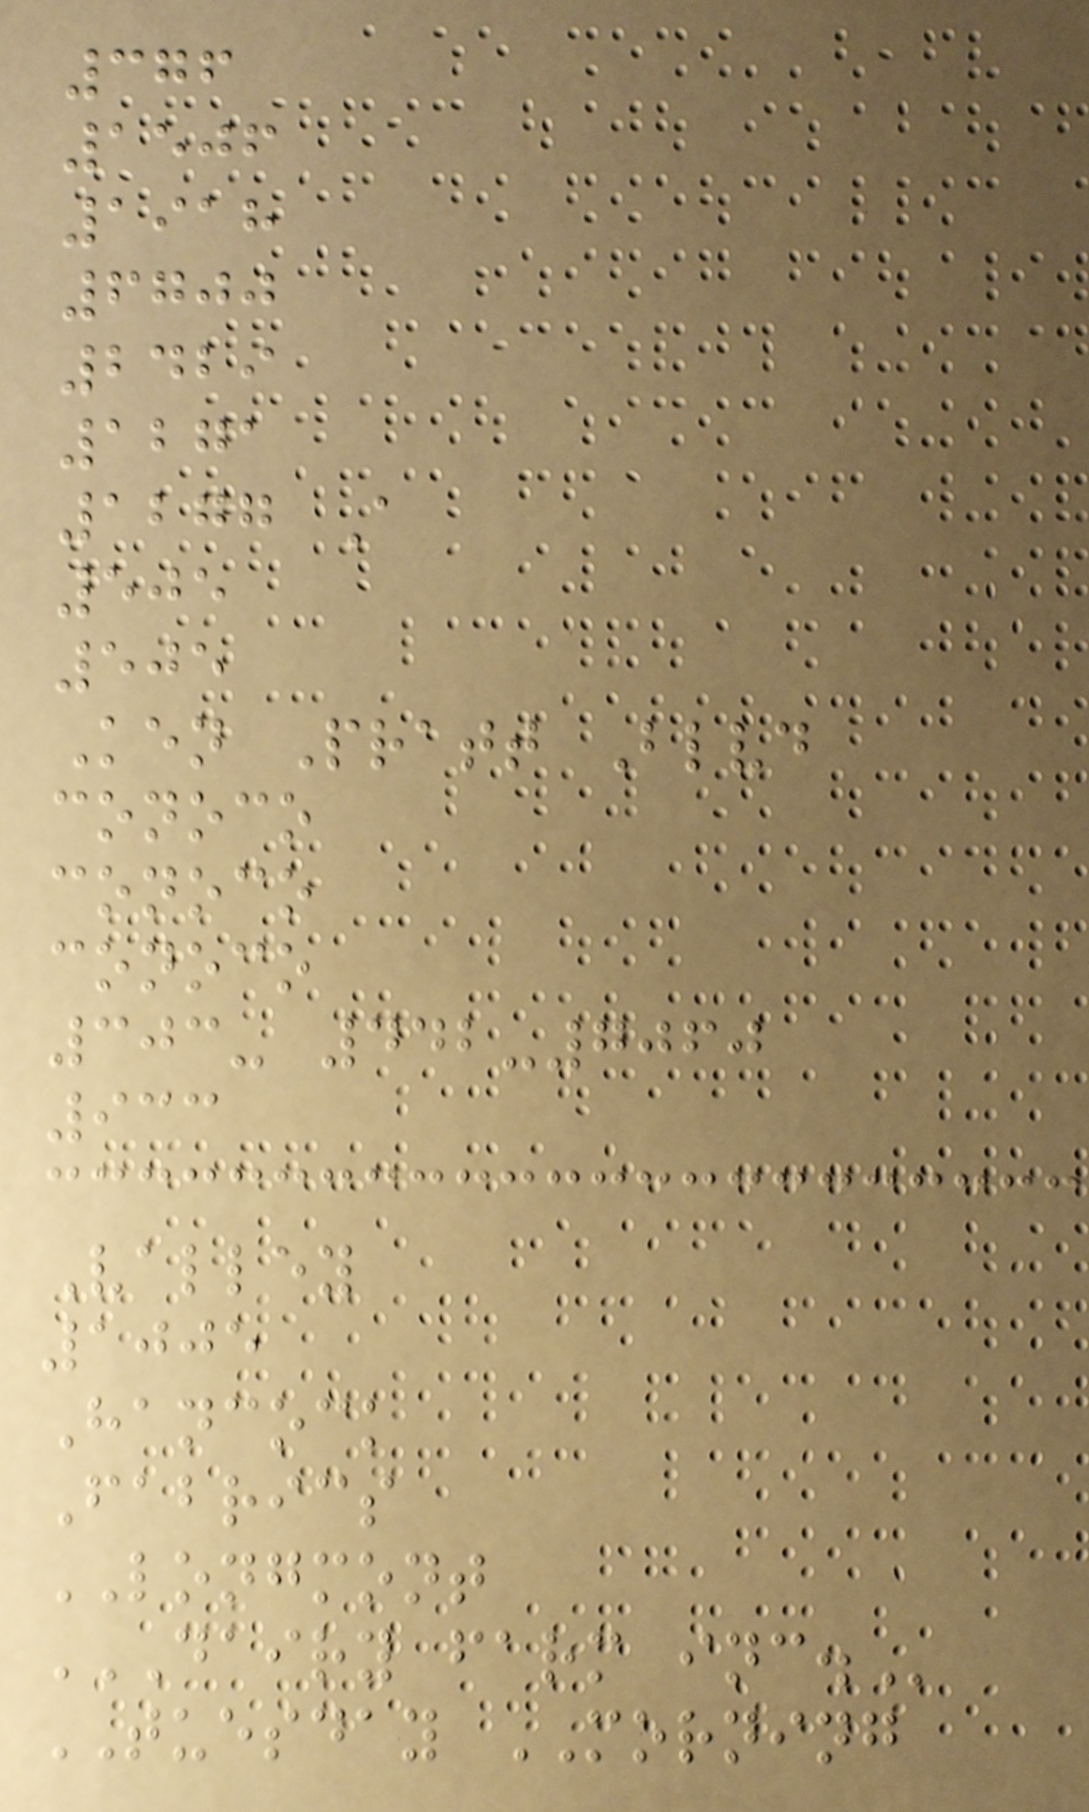376
1506
1918
6700
2429
1271
1277 A
505
505
Ken Pratt Blvd
conoco
conoco
conoco
303- 442-7060
933
Valley
1005
Hancock
Fabrics
LONGMONT
DAIRY FARM INC.
TUESDAY MORNING
